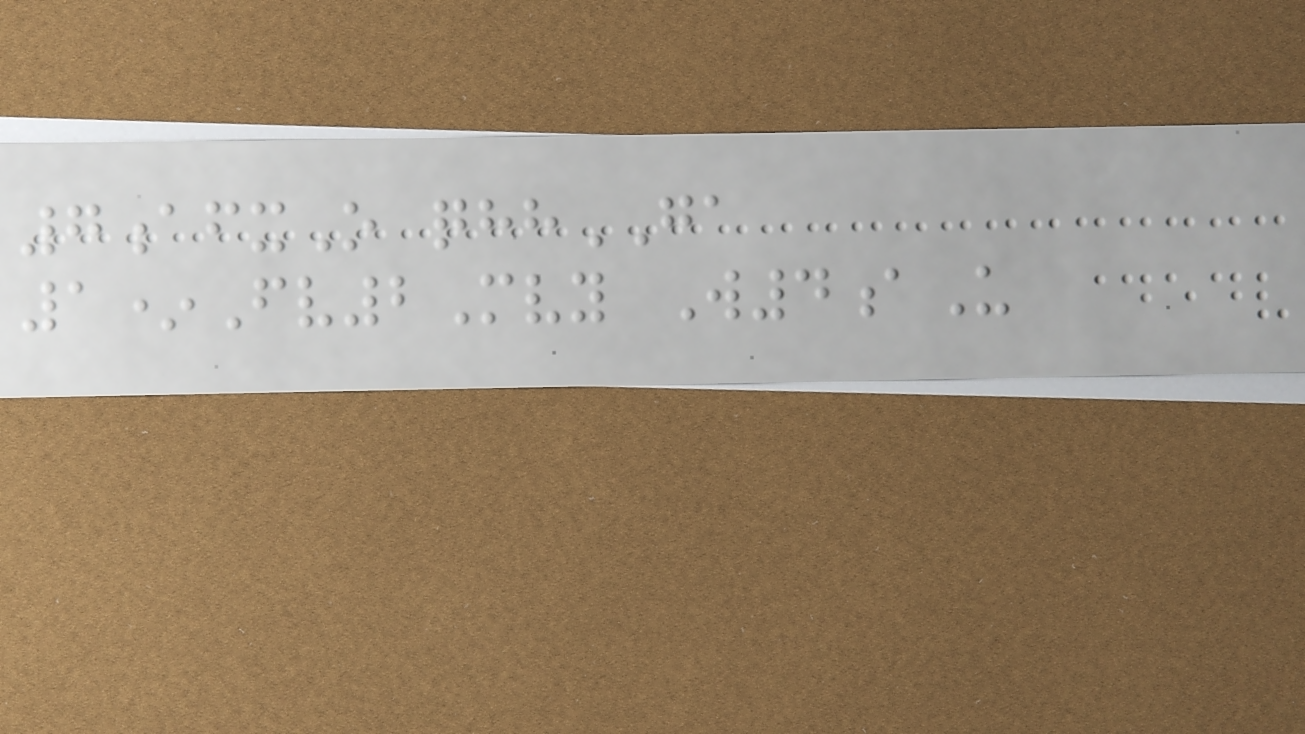7afxO qhhGA
1*Fv2Mvy W4aU
